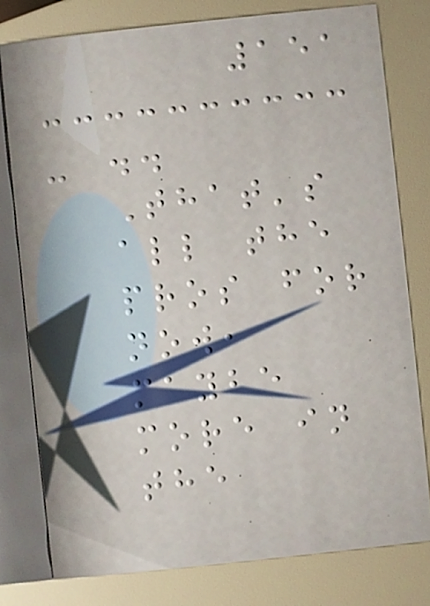151
- ..
That's
all the
pros for
now,
maybe
more in
the
